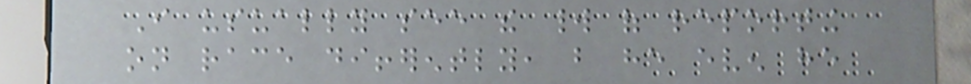I usually see the world of reporting
on race differently, but he even he
